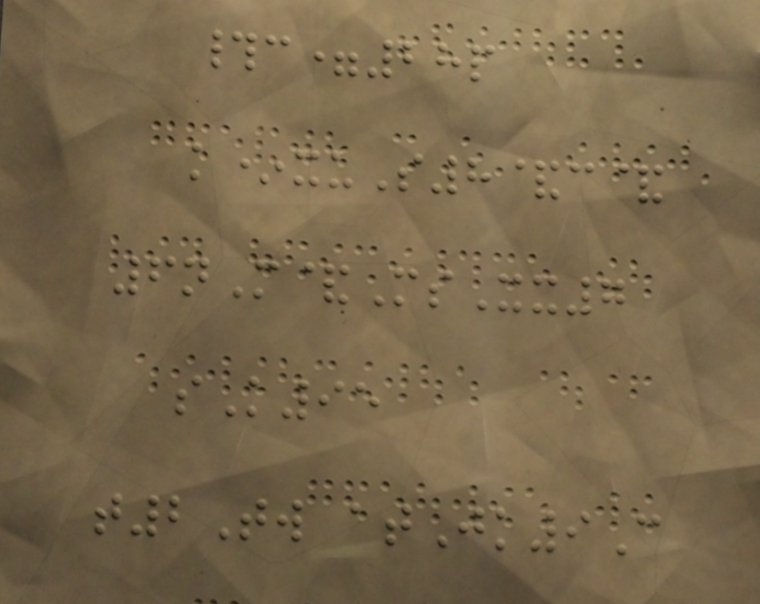#c=28p
k*xuS8&c&
6nM&MsXx7
sK95
t2Tw atJk9C
